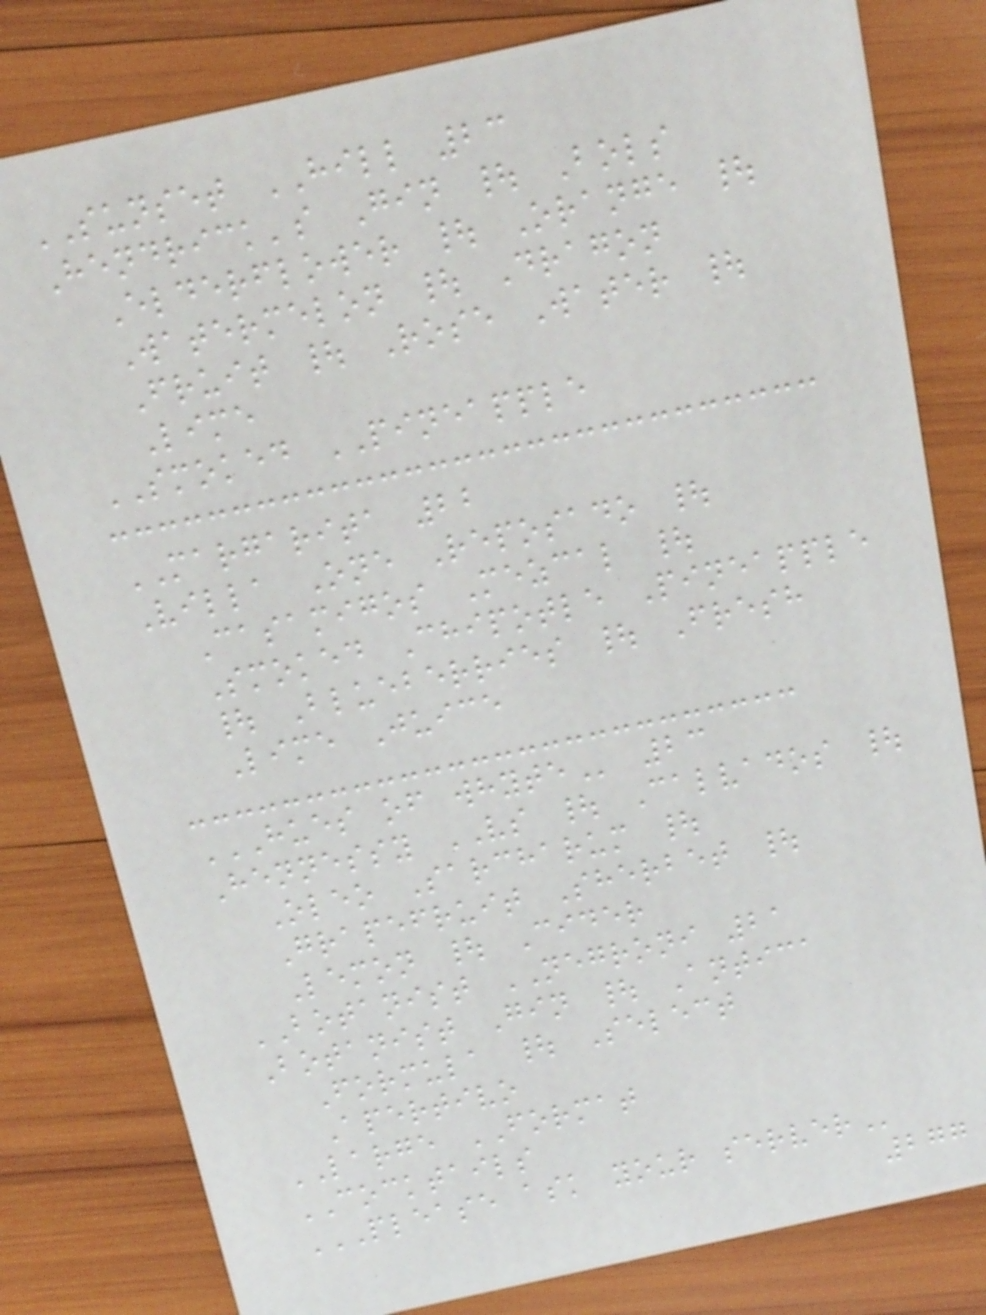SUNSET HILL 23
Hendrick's Gin | Bols
Elderflower | Orange |
Watermelon | Dragon
Fruit | Rose Water |
Lime
SMOKED PINEAPPLE
MARGARITA 22
Villa One Reposado |
Casamigos Mezcal |
Smoked Chipotle Pineapple
| Blueberries | Fresh
Lime Juice
HUES OF WHYTE 23
Hennessy VS | Calvados |
Oleo Sarcharum |
Grapefruit Sherbet |
Lemon | Cider
BOTANIST NEGRONI 21
Botanist Gin | Antica
Formula | Select
Apertivo
LARGE FORMAT
COCKTAILS
PLEASE ASK YOUR SERVER
277
